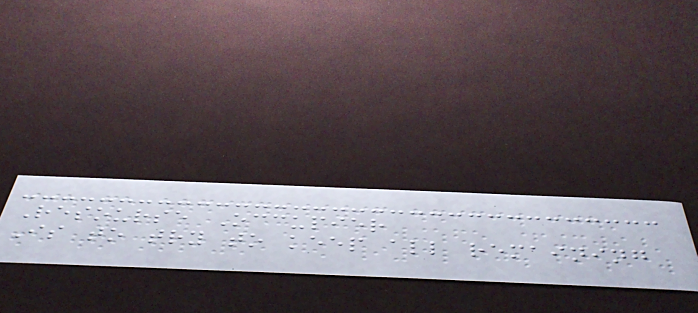Resourse Occupier
Is to try to keep all remaining
